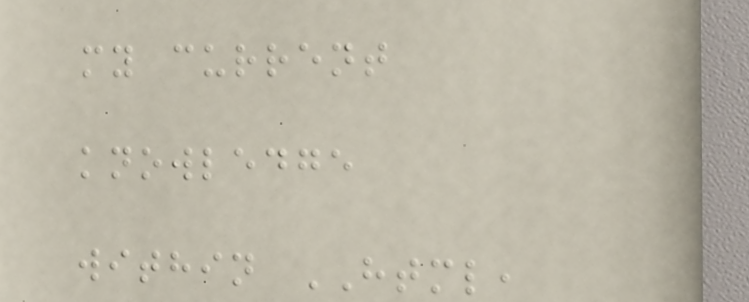my current
knowledge
within HTML,
